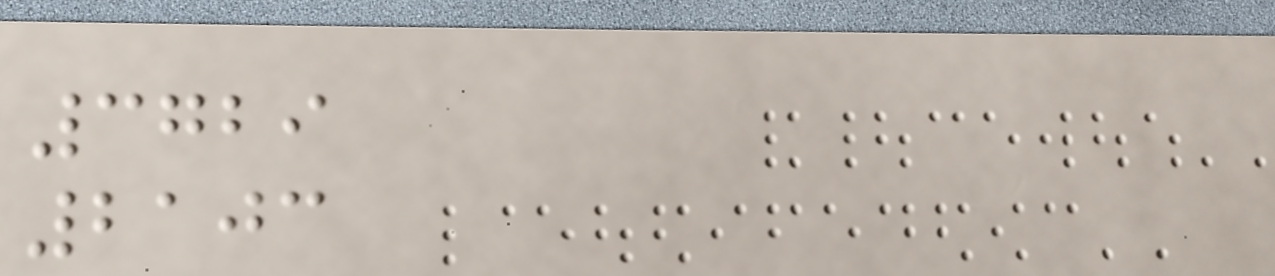3729
2103
